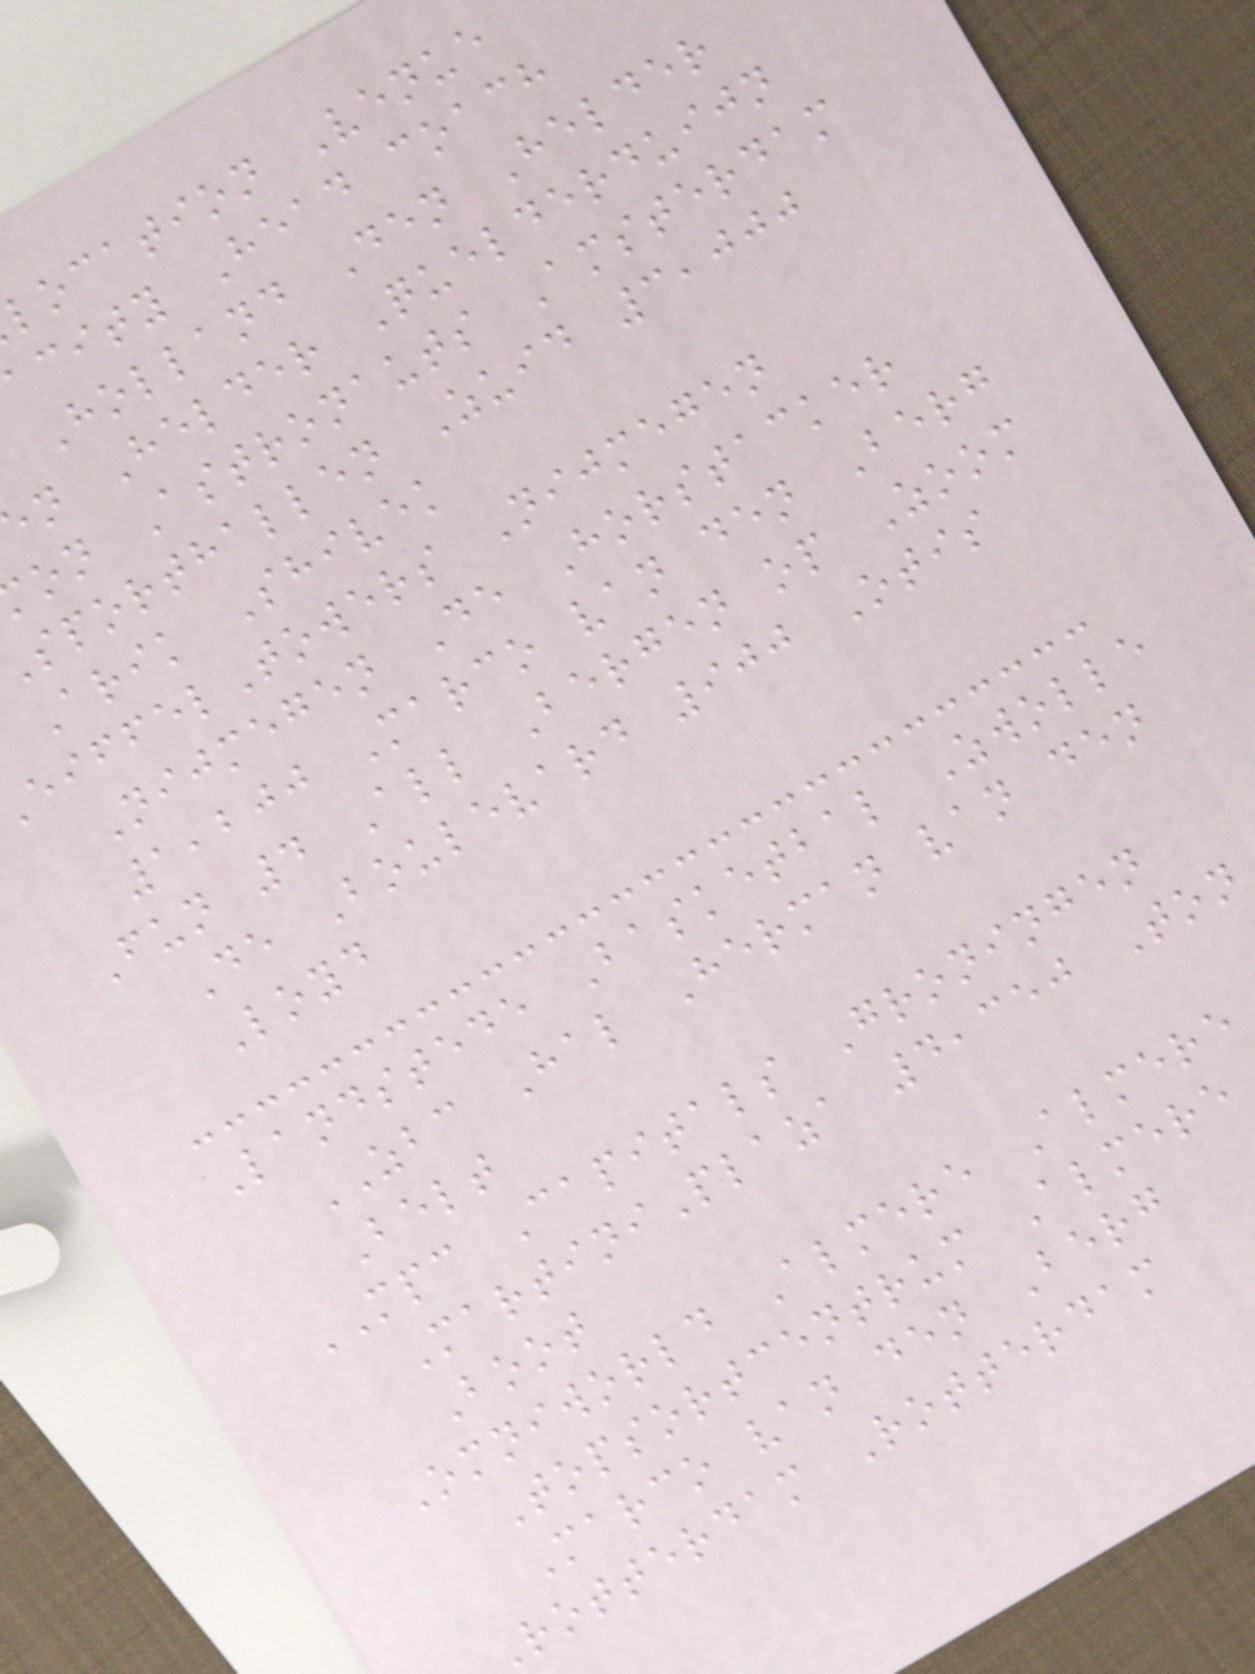location Venue
acity Head coach
Holland Den Helder
n Helder Quelderduijn
on Astronauts Amsterdam
sporthallen Zuid 3,000
Arik Shivek
iffelTowers Nijmegen
Nijmegen De Horstacker
1,200 Marco van den Berg
Fun 4 All Bergen op Zoom
De Boulevard 900 Otis
Loyd
Landstede Basketbal Zwolle
ZBC Hal Herman van den
Belt
MPC Capitals Groningen
MartiniPlaza 4,350 Ton
Boot
Omniworld Almere Almere
Topsortcentrum Almere
Marco van den Berg
rotterdam Rotterdam
